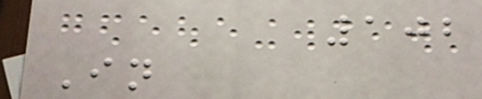102
In
